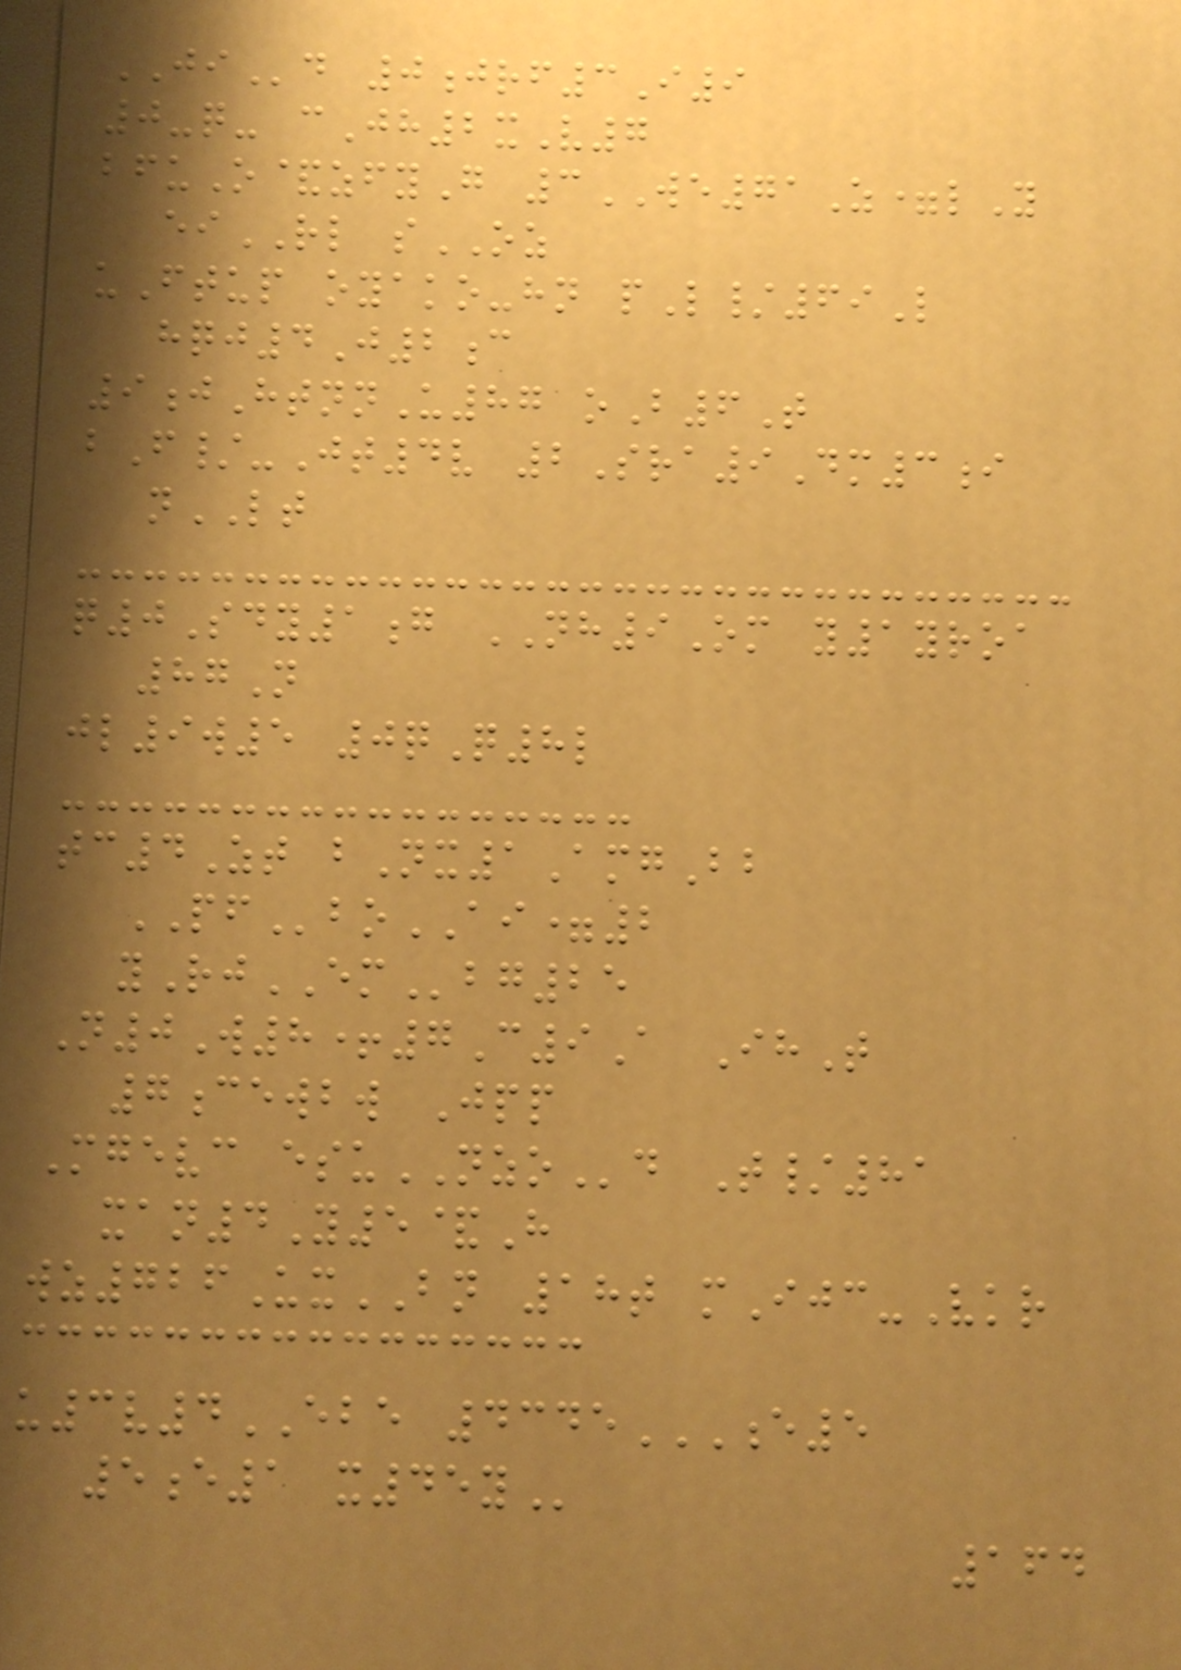JId 0jrf3I9
0-q- cJh2xV7
bfuO&zfyG 3WE71Z=lY
eiRL sOZ
uFtup oyako-hn pL/69L
hqj4J2c
9jHtnnU87 oB6T
bF/-Jt4v 2Sra9Dm3i
nLT
q0Sdy1g NH9Om y1yroa
87N
jl9w5 0qQ8l
tc4Zt bNx1AmgBb
PFboAI=2
yRjEMbg25
N0W8+7C9A IhT
7cewbw Jpp
Mgevc esuNZOd T/81
xan4Y5&H
wz726UxBN 18t mIjc-Vkr
u3v4EBE 4345E5
5E1 X45Y
164
